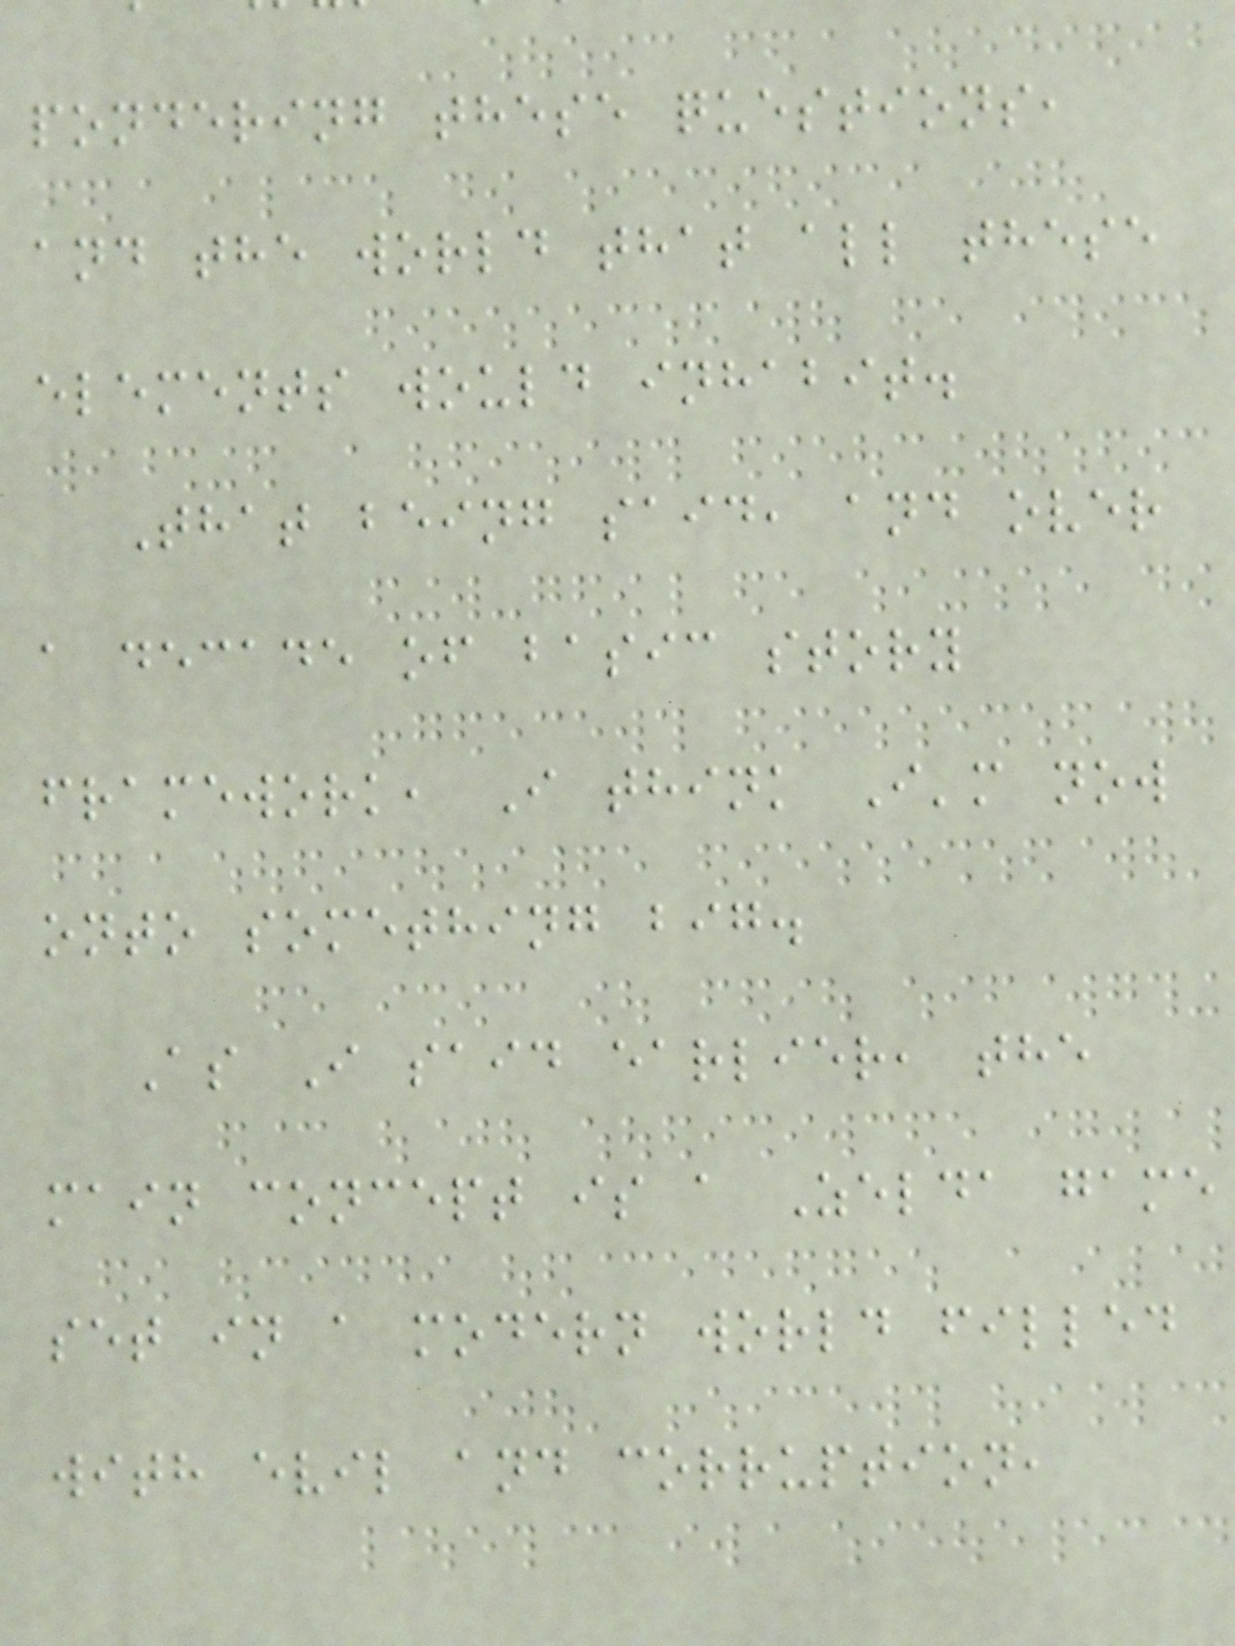pondering these questions,
and the world that all these
elements would inhabit.
That being said, and over
a decade of basic story
framework, I think I'm now
onto something big.
As I said earlier, the
main concept is a Zelda game
set in a modern world filled
with evil and corruption,
